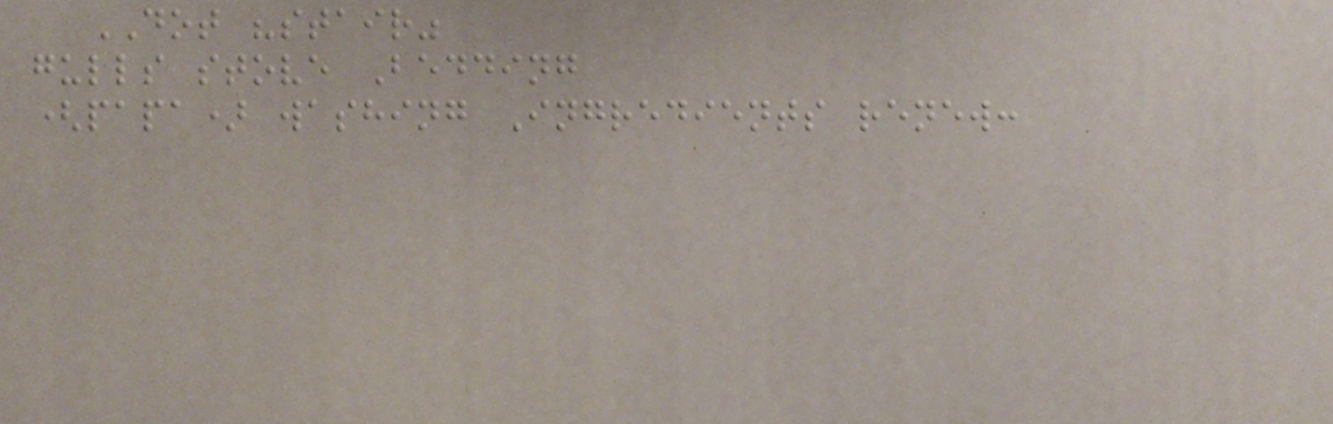DOT "stair"
gulls stove Bedding
(papa) washing Ingredients renew:
